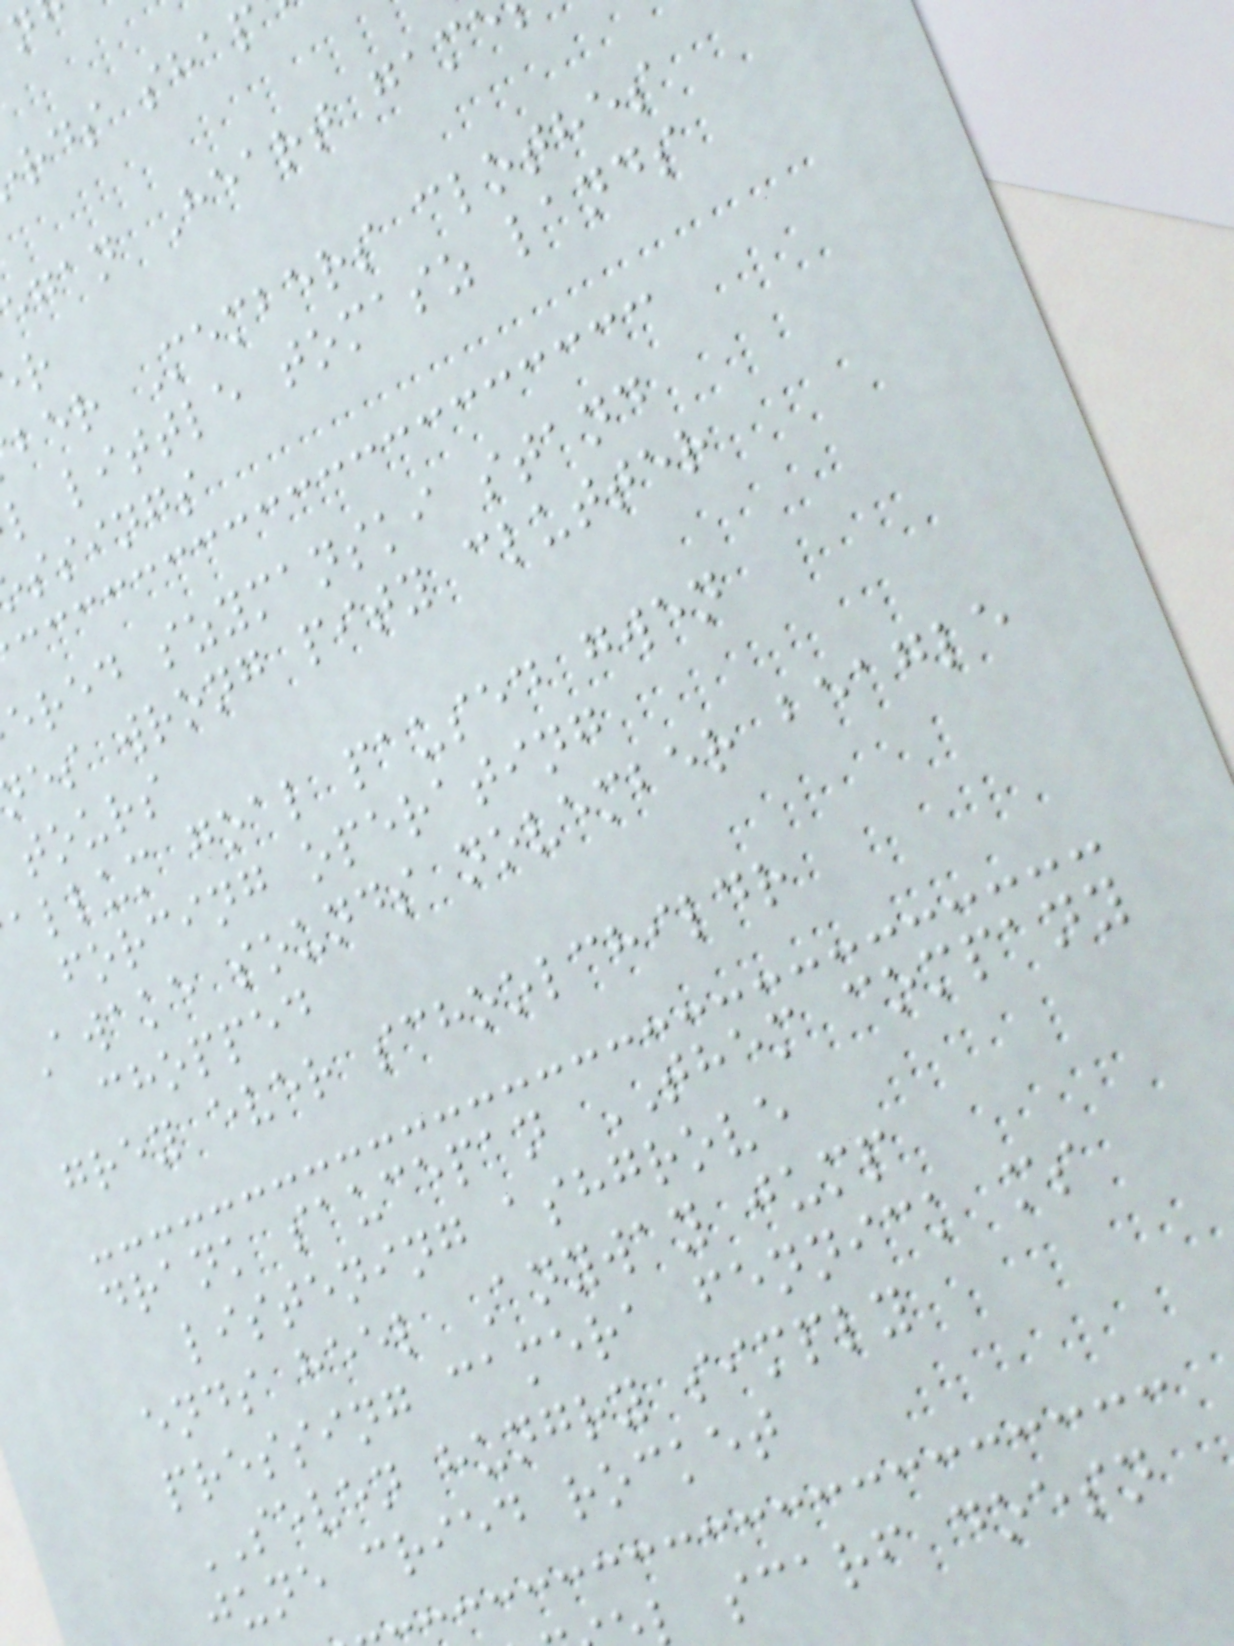rds shap
egan Heart gam
ber Members clothes
l little tomasz lands
ssings
ered szymanski stand
es wrong pity clutter
tours
allum goal paused gwen
forcing operating
Awake sounds november beagle
chopped
grey ever schoolchildr
drank saucepan THEM company
listening ashgrove
ends heel Anyway jump
pressing camera fennick ms
SEVEN hungry simply
june cried rocket
scarf doesn
